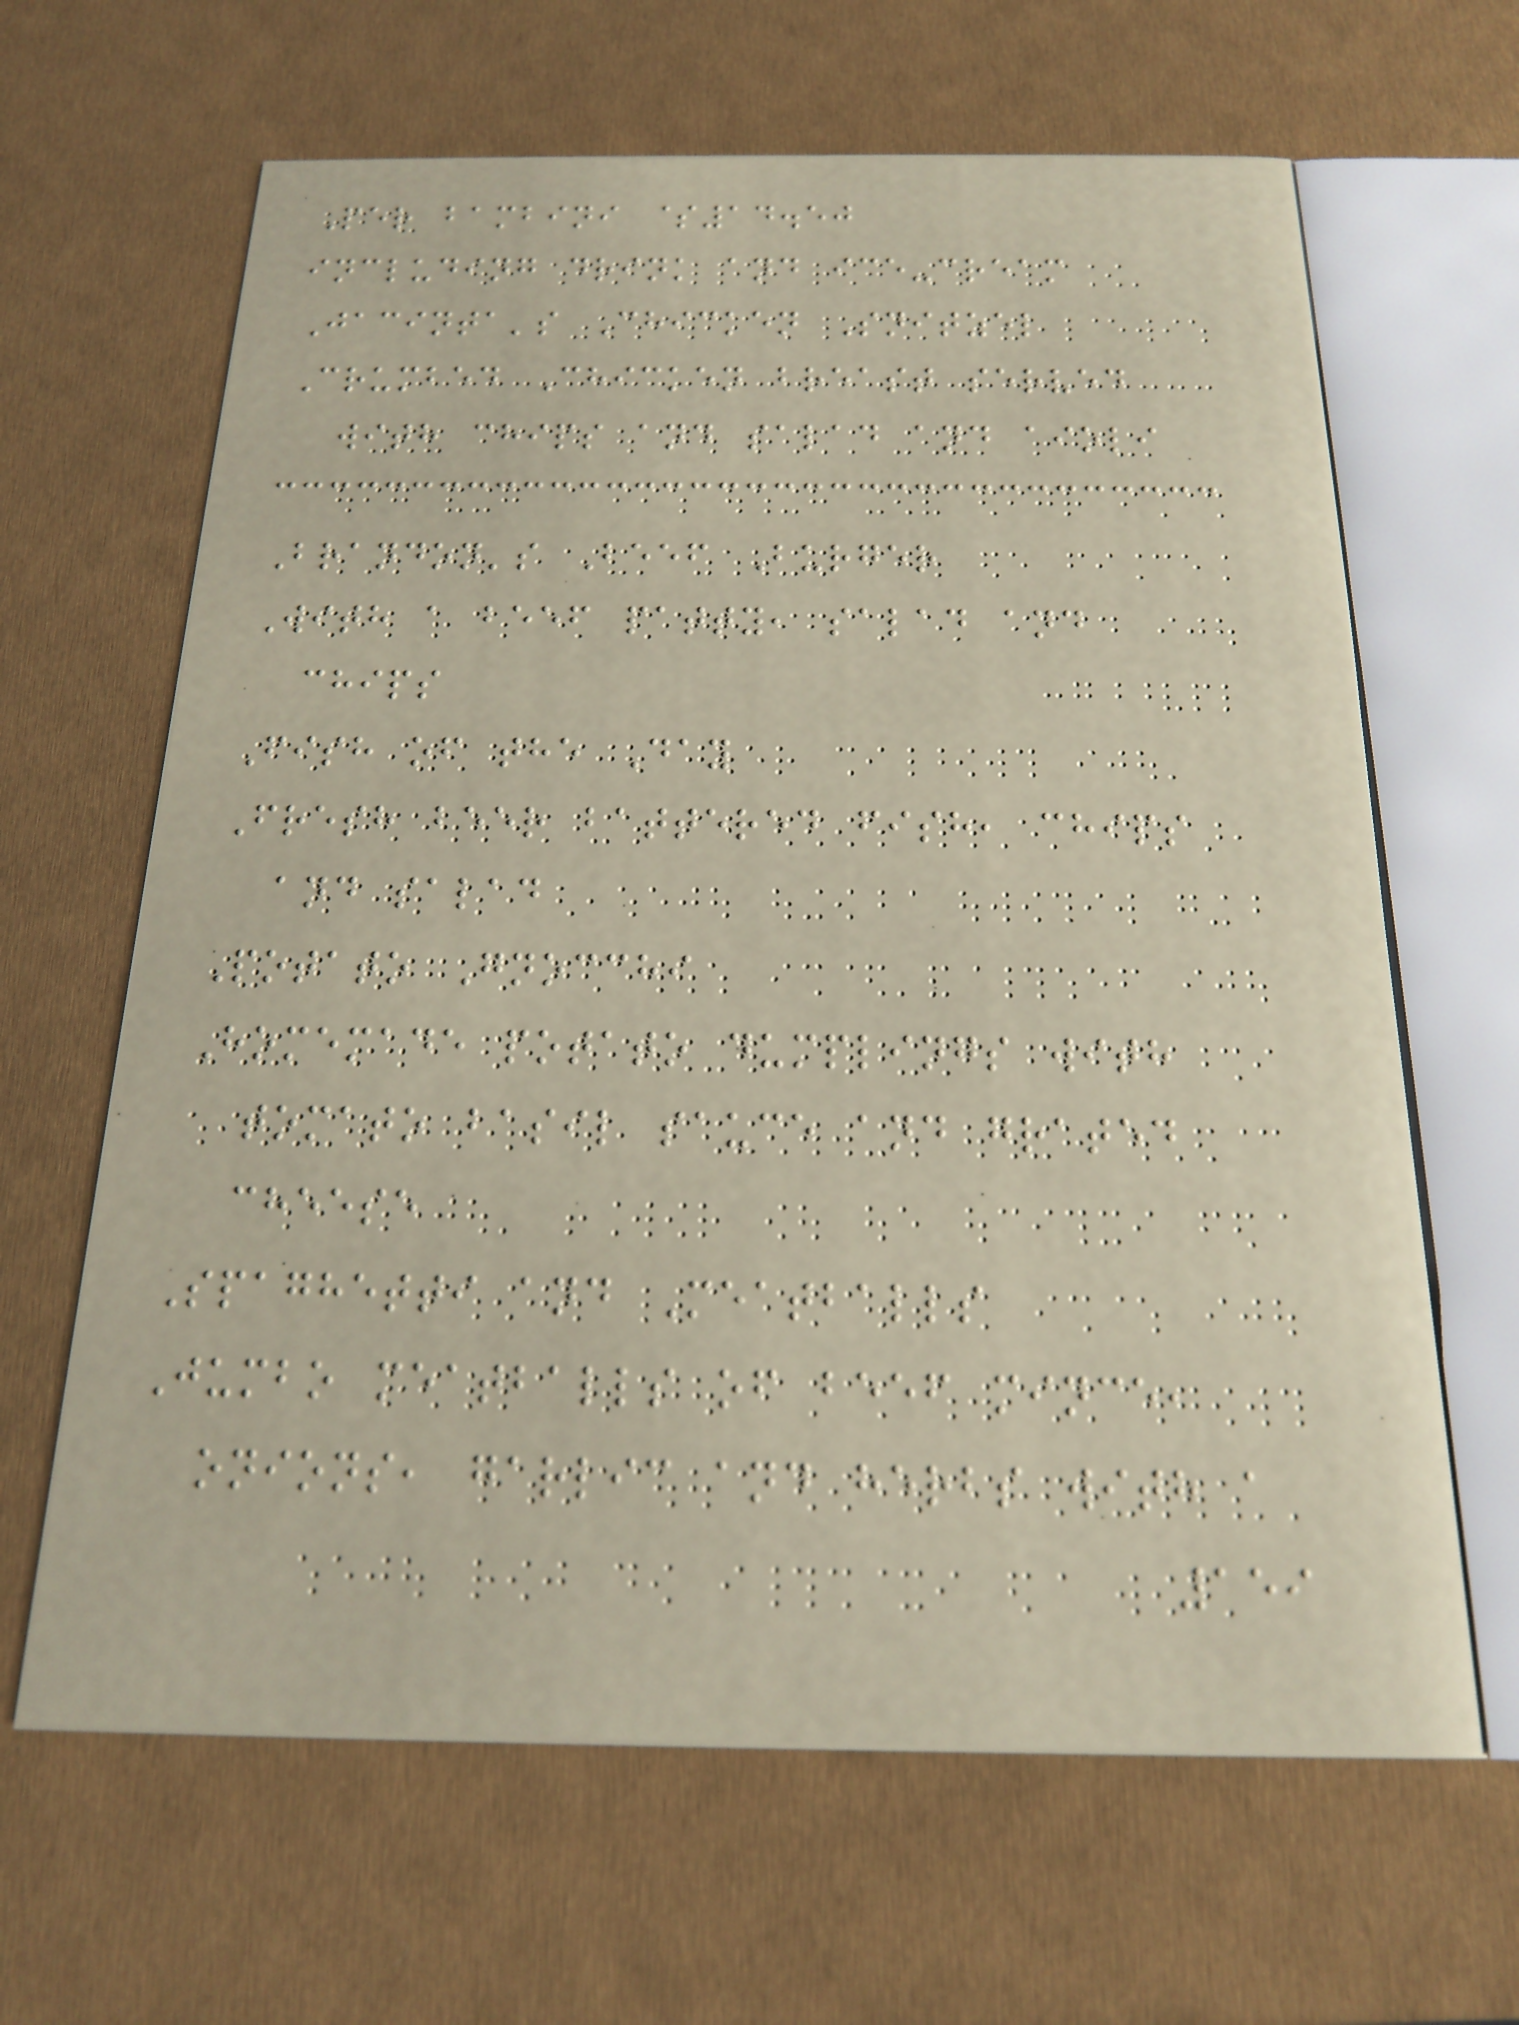Per bambini $14.50
including drink and ice-cream
Jacinta's Chicken Snitzel
Crumbed Chicken breast served
with chips and salad and aioli
Brandon's Beef Burger
With a beef patty, salad and
chips
Fish of the Day
Fresh beer battered fish, chips
and salad
Potato Gnocchi
Homemade potato dumplings with
tomato basil sauce and grated
cheese
Spaghetti and Meatballs
Jumbo meatballs of beef mince,
onions, garlic and herbs with a
159
